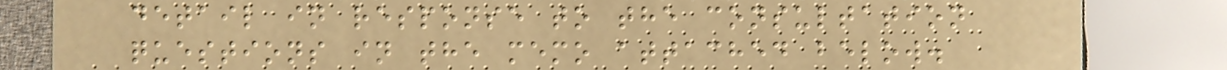detail in response to the consultation
questions in the memo attached below.
